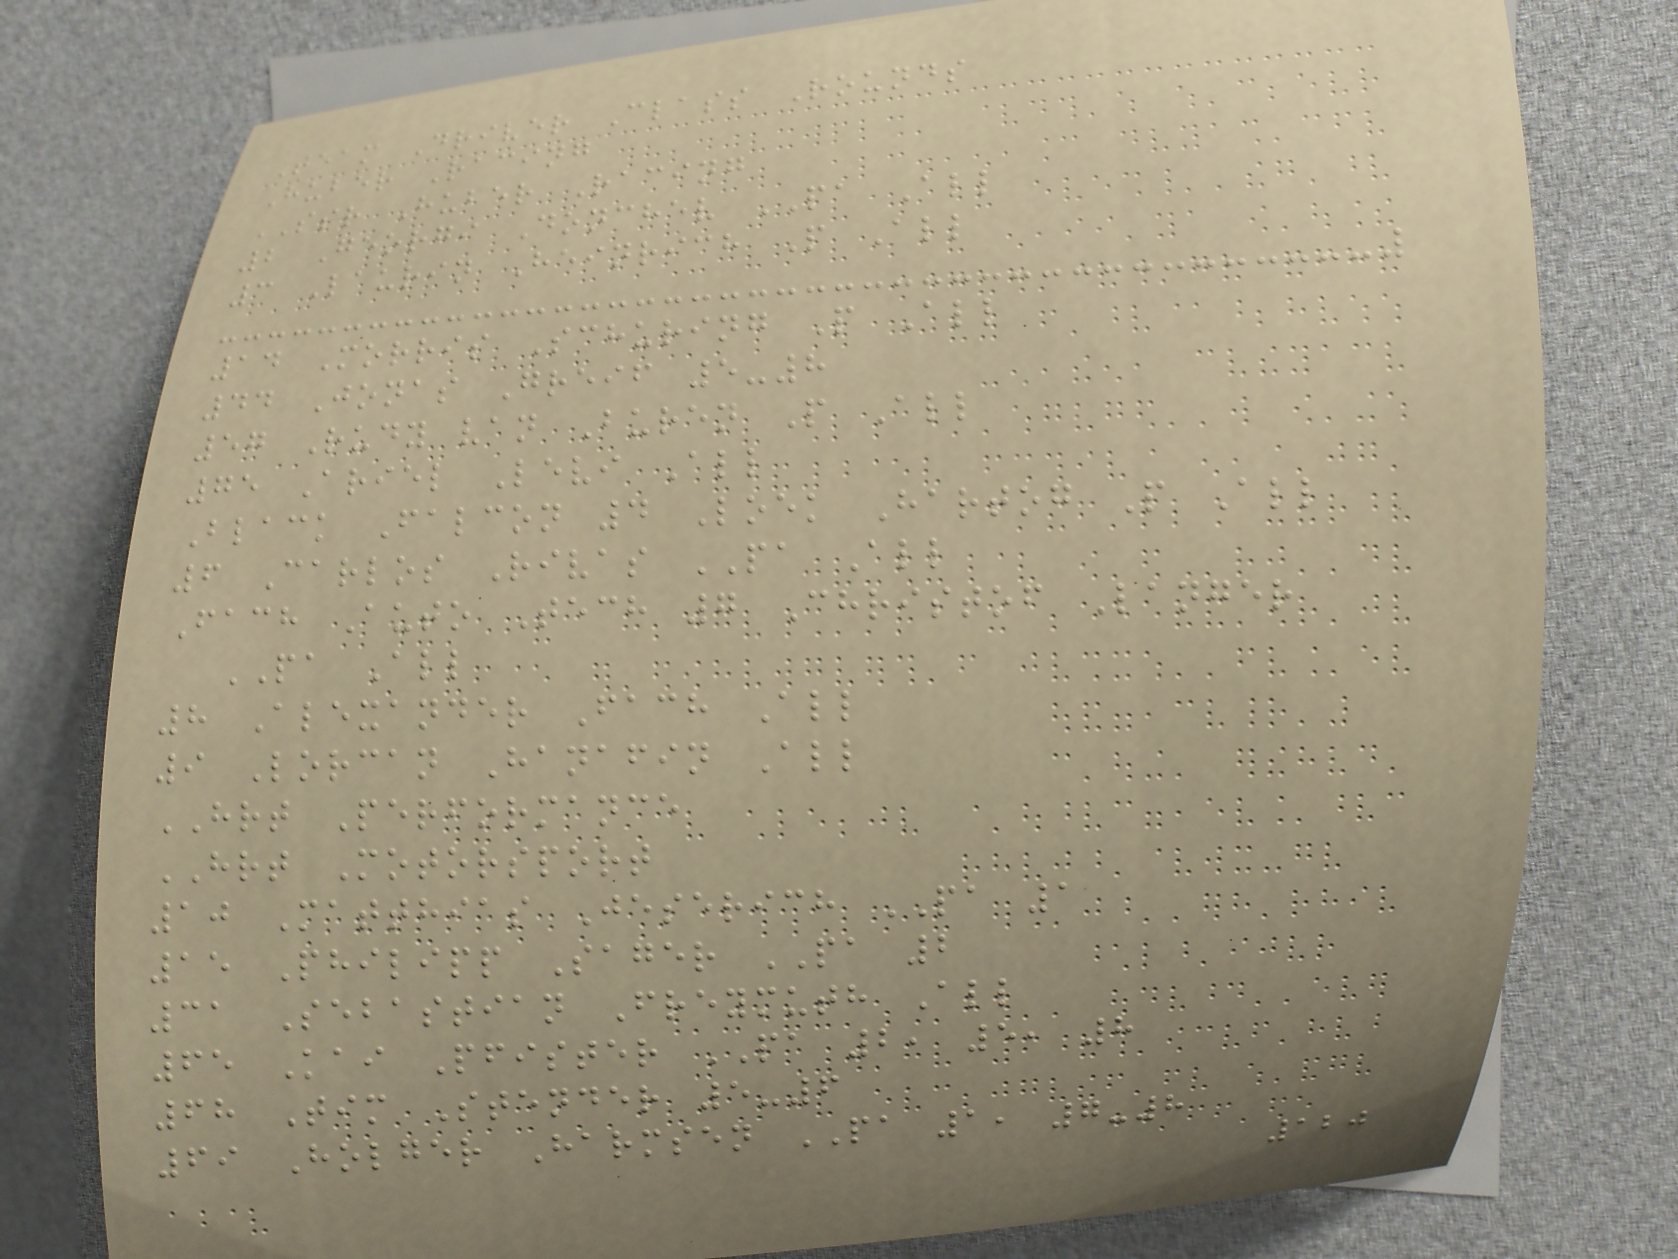Team Driver Class Rounds
Huber Racing
SSR Huber Racing
2 Georgi Donchev PA All
3 Laurin Heinrich P All
14 Morris Schuring P All
44 Jonas Greif 5-8
57 Rudy van Buren P All
75 Ariel Levi All
Black Falcon 4 Loek Hartog P All
6 Carlos Rivas PA All
Fach Auto Tech 7 Christof Langer
PA All
8 Alexander Fach All
9 Lorcan Hanafin All
HRT Performance
HRT Motorsport
10 Matthias Jeserich PA 1
15 Philipp Sager PA 2
31 Sebastian Freymuth All
65 Kai Pfister PA 2, 5, 8
68 Tim Stender 5-6
69 Holger Harmsen PA 1, 7-8
120
